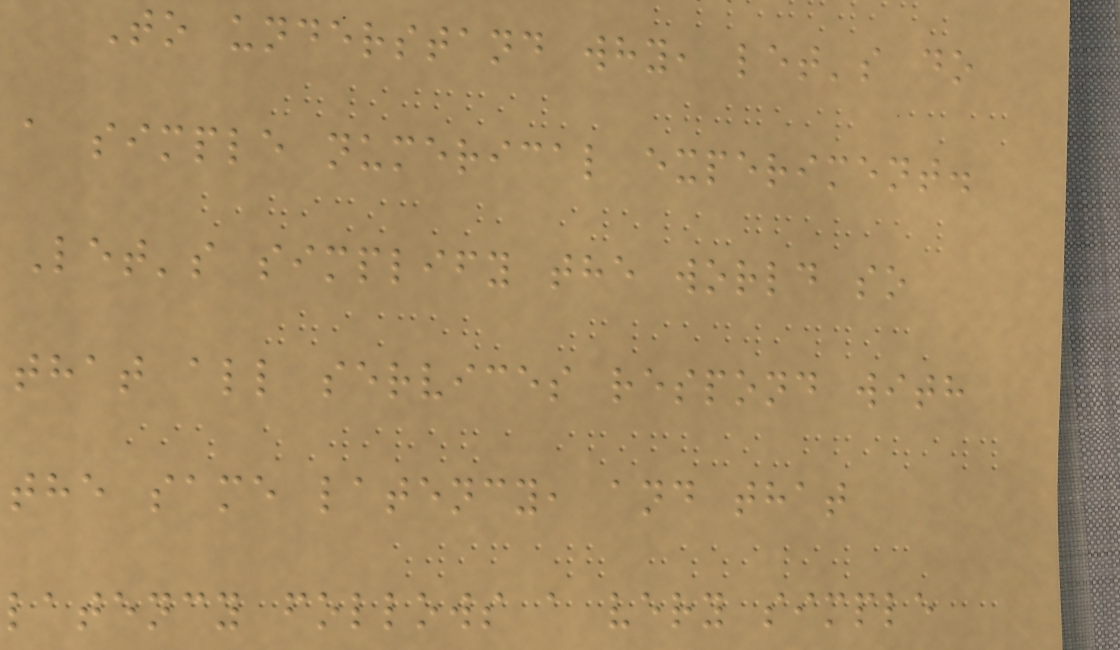To understand why, let's do
a simple numerical experiment.
Let's simplify the world so
that all services respond with
the same latency, and that
latency follows a very simple
